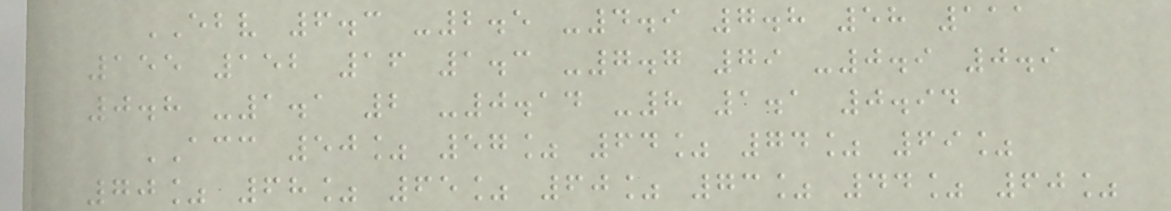EBV 6.3 -2.5 -4.9 7.8 58 111
155 152 16 1.3 -7.7 79 -0.9 0.9
0.8 -1.1 2 -0.14 -8 1.1 0.94
ACC 50% 57% 64% 74% 69%
70% 68% 65% 60% 73% 44% 60%
